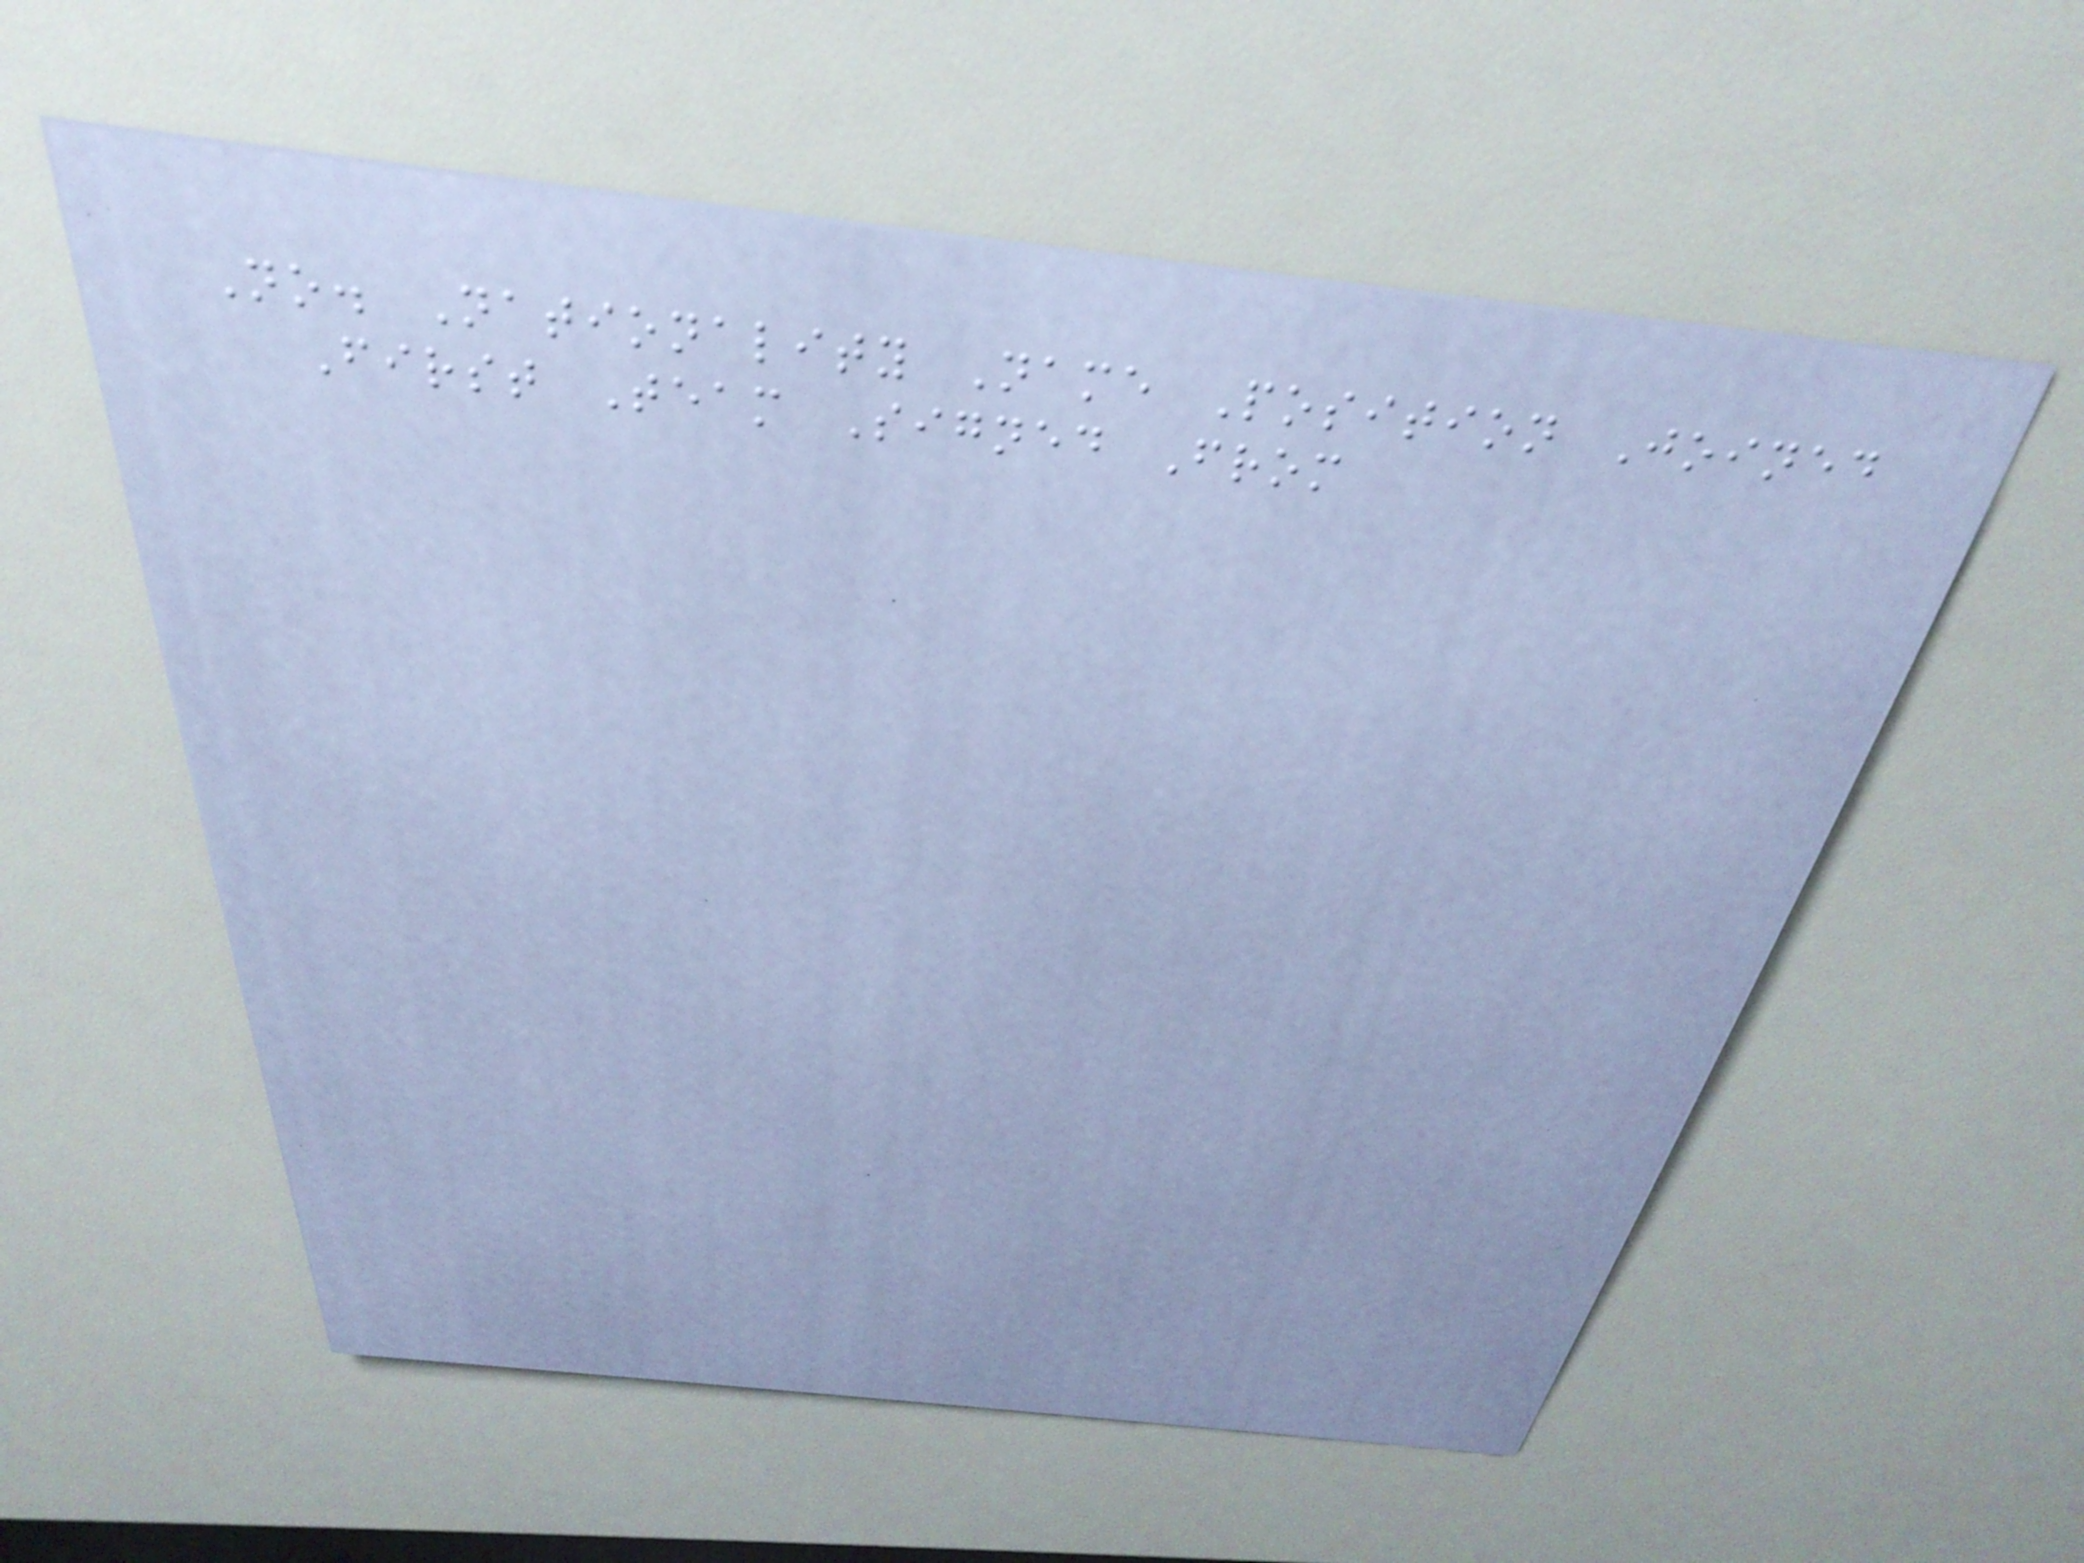No. Nationality Name Position Joined
First Team Signed From
